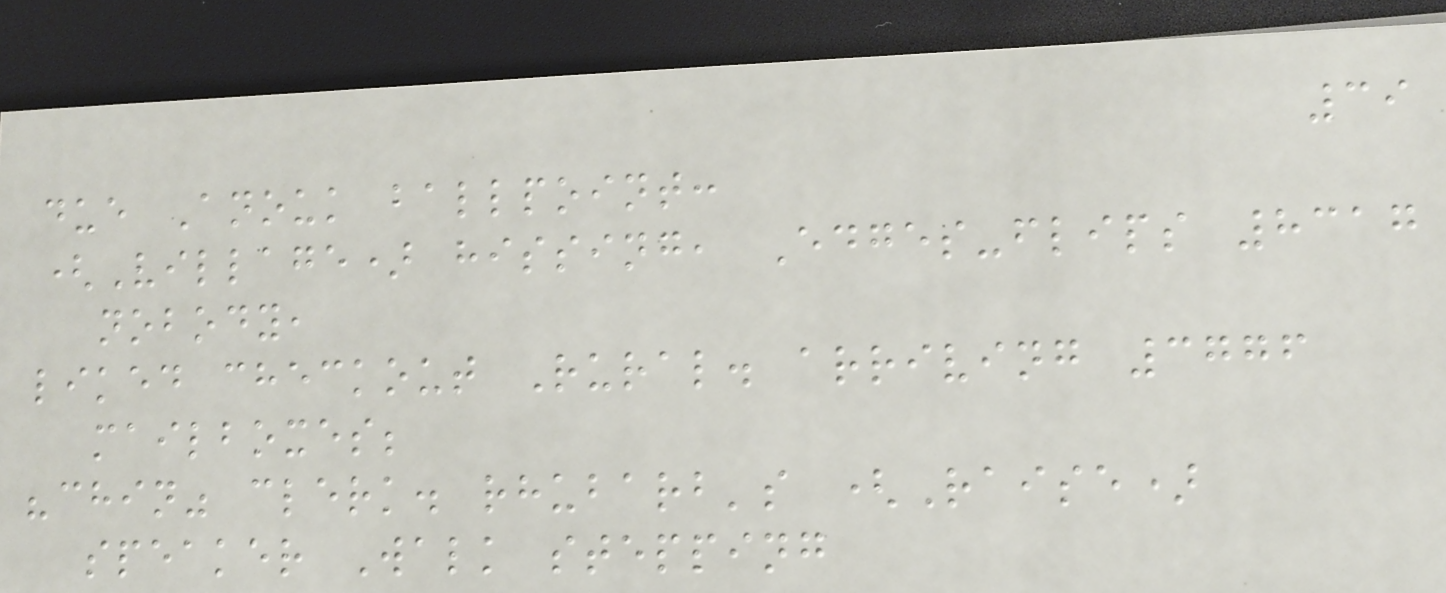39
due Anouk ballpoint:
(Village) hissing, Edges-flips 8317
nobody,
liked checkout Rural. arriving 3776
mailboxes;
"chin" clerk. rhubarb's (Raise)
speaker Walk stepping
